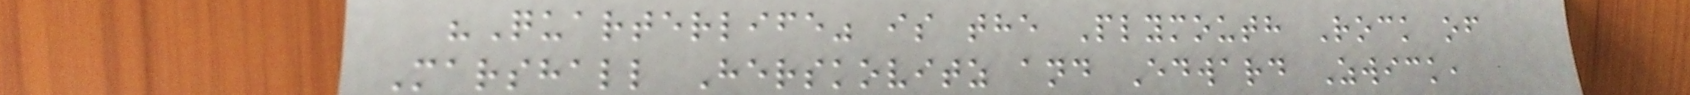"Quarterlife" is the Plymouth Rock of
Marshall Herskovitz and Edward Zwick,
